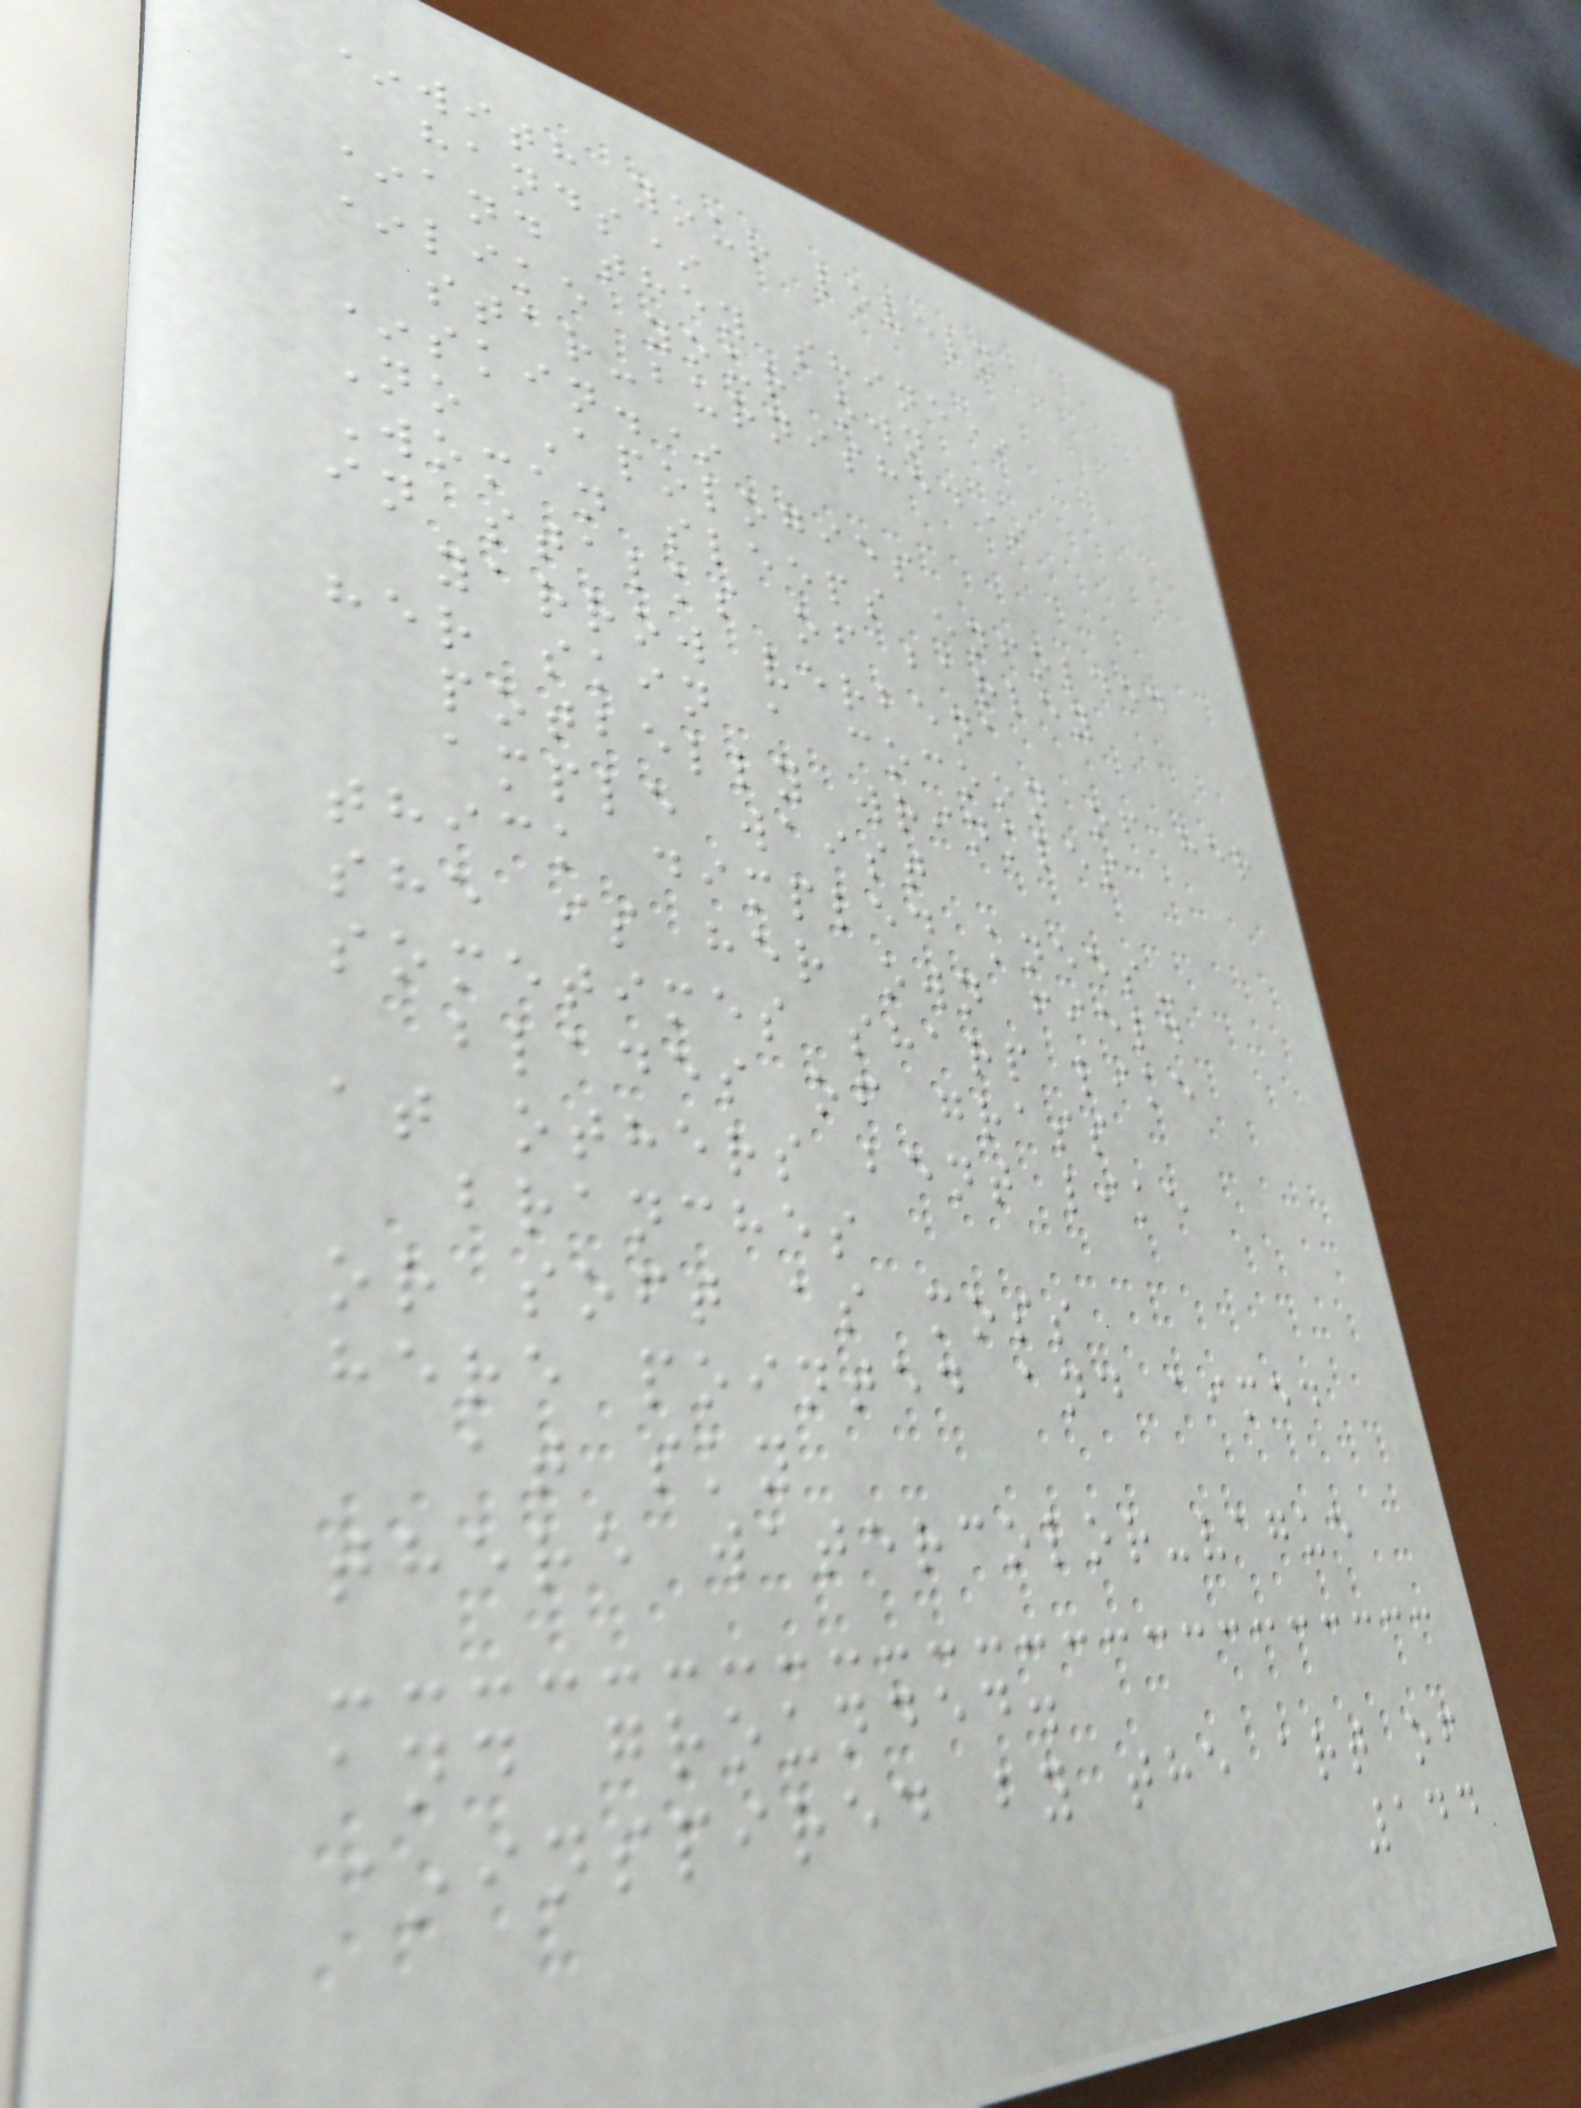*with your lovely
hands*
*and they shine*
*like your own
star-burnished*
*skin.*
No Apologies
Woman sleeps enfolded
in stalks of barley
yarrow verbena
her skin a cocoon of her
potbelly wrinkles
ample waist
thick dimpled knees-
she is her own field
sometimes sharp like
blades of grass
at others bent like
branches
or soft as moss
here pointed and aimed
at sky
there watercolor-vague
and grounded.
~inspired by the art of
144
